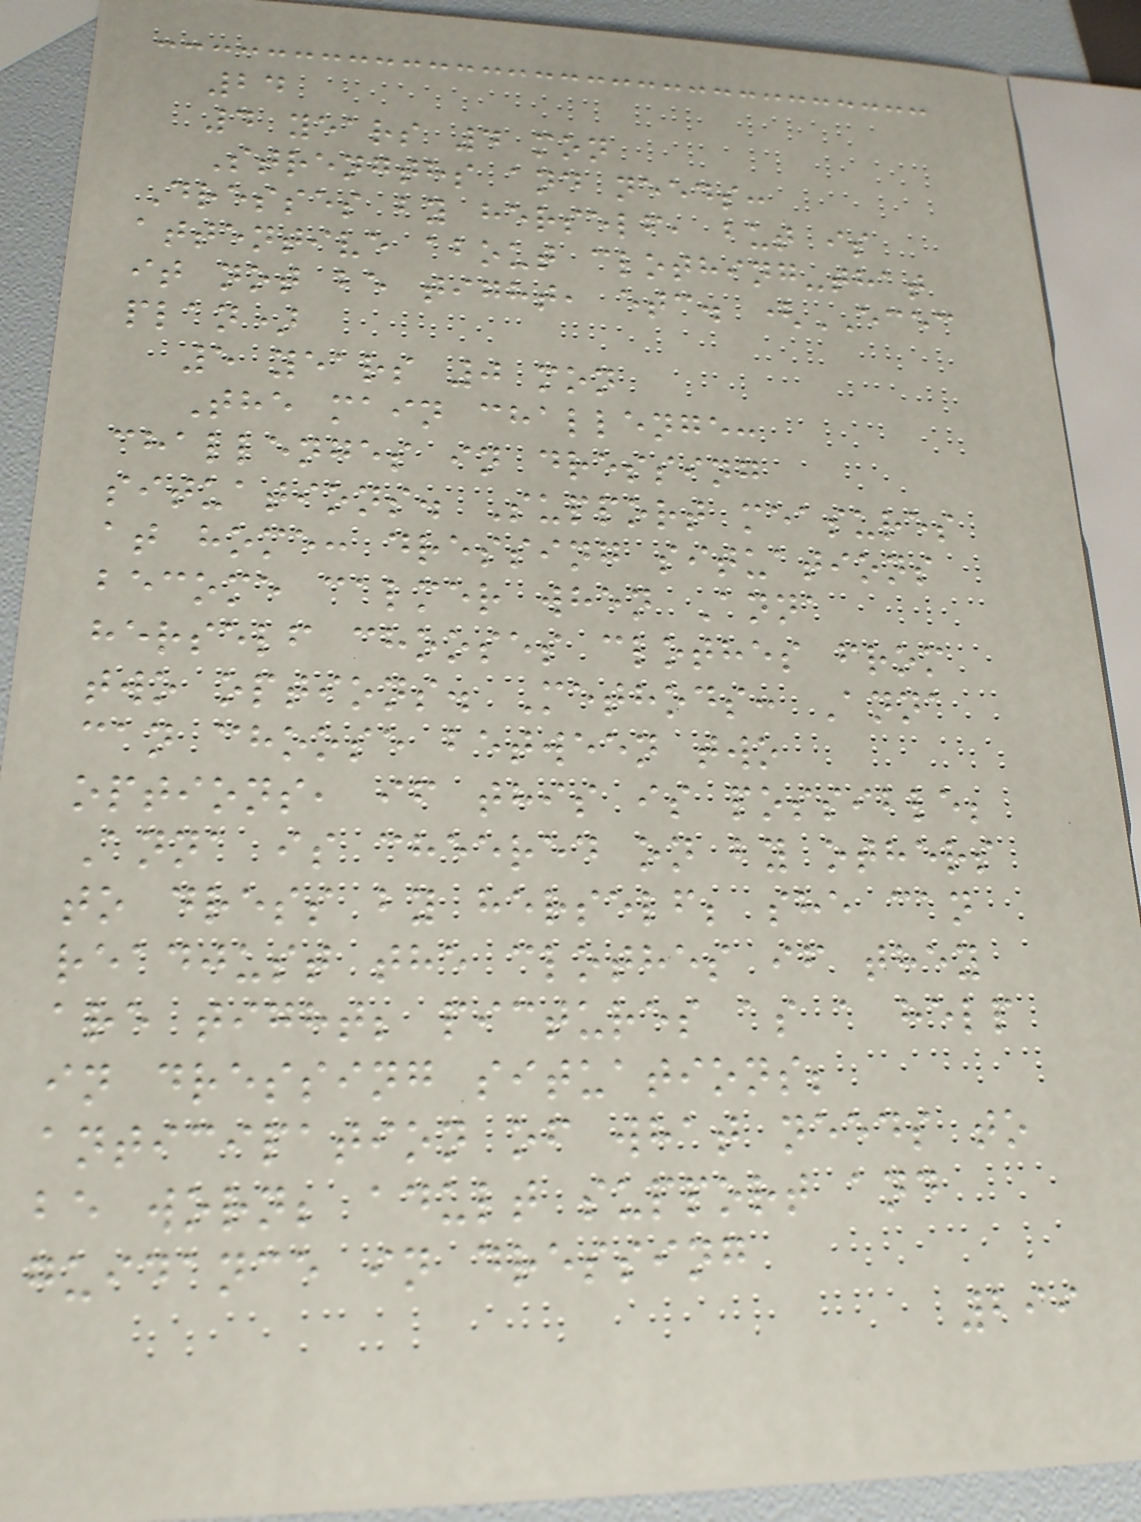24
4 years 4 mon
Strengths and needs:
Dresses by herself, but is
attentive about clothing-that
it not be tight, etc. (ECEC
plan)
5 years 0 mon
The main challenge:
challenges in dressing
situations. Support measures
at home: dressing situations
become calmer when Anna
herself chooses clothes from
two options. Methods: Anna
can choose between two
options, if this is possible;
Anna is cheered on by others
to dress by herself; she can
readjust the clothes if they
are tight; pictures as a help
in dressing situations;
anticipation of what needs to
be worn; adult support and
guidance in dressing
299
